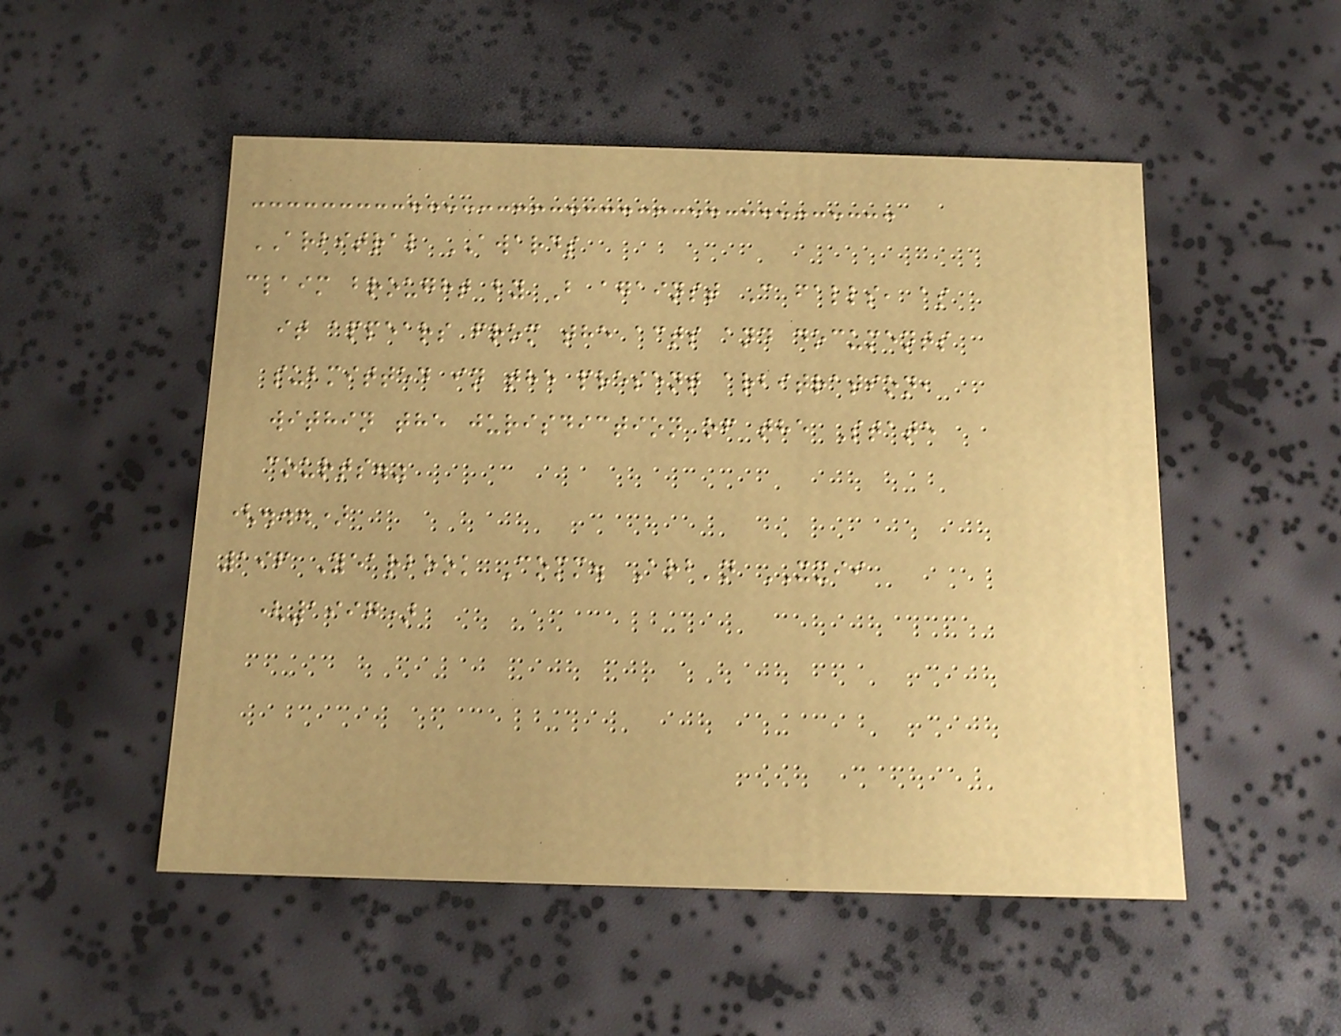ARBITRAL AWARDS
claim brought by B against C falls, as
it appears from the acts and documents
submitted in the present arbitration,
within the jurisdiction of the State
courts."
(...)
196 Yearbook Comm. Arb'n XXII
(1997)
